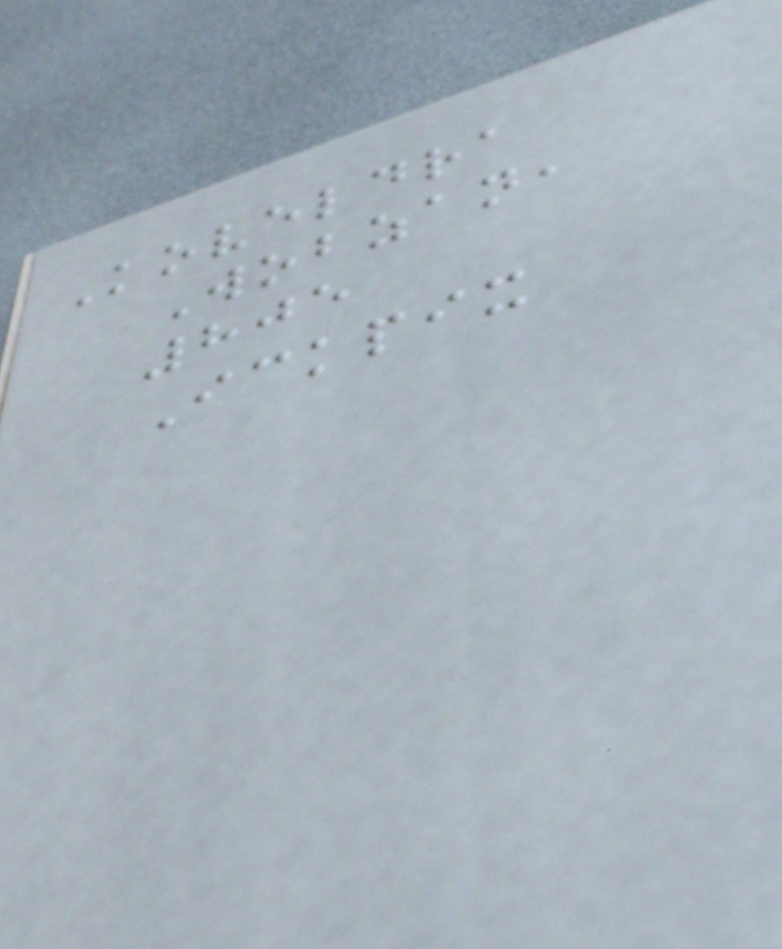Koveldra
Wobzan,
805
Ickpix
